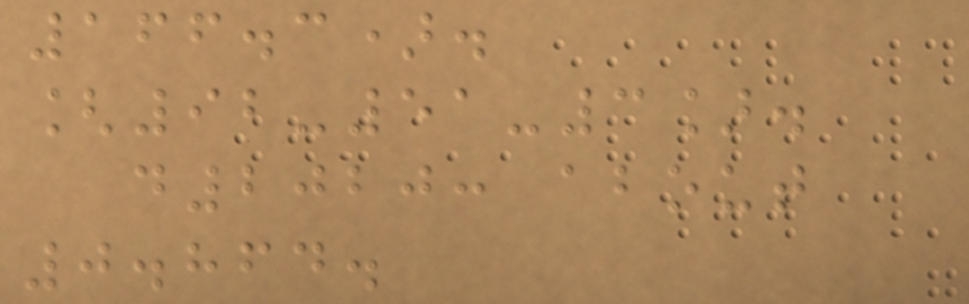166.3).
[92-51-3].
d2020: about
0.864.
